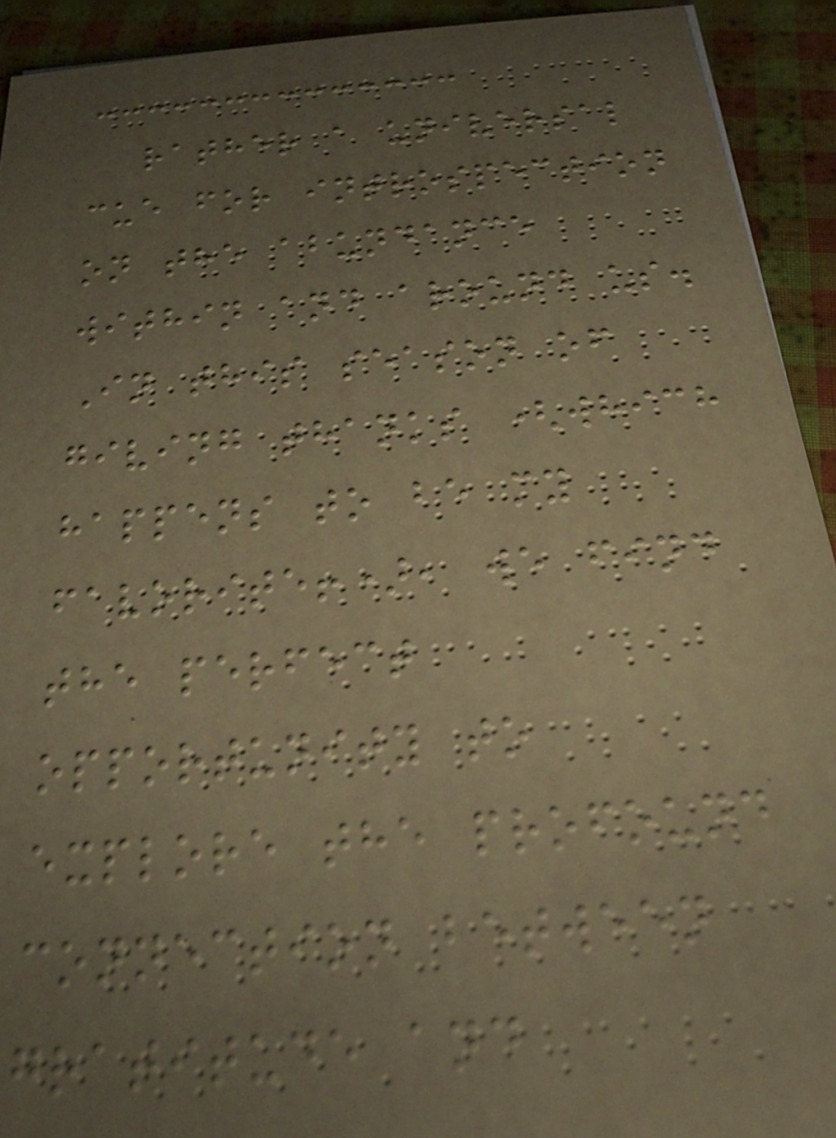rather a universal
cue for introspection
on the abundance
within and around us.
In this season of
giving thanks (which
happens to be my
favorite!), we find
the perfect
opportunity to
explore the profound
connection between
gratitude and
